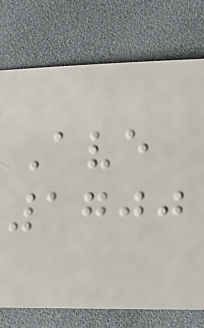Ave
1700
